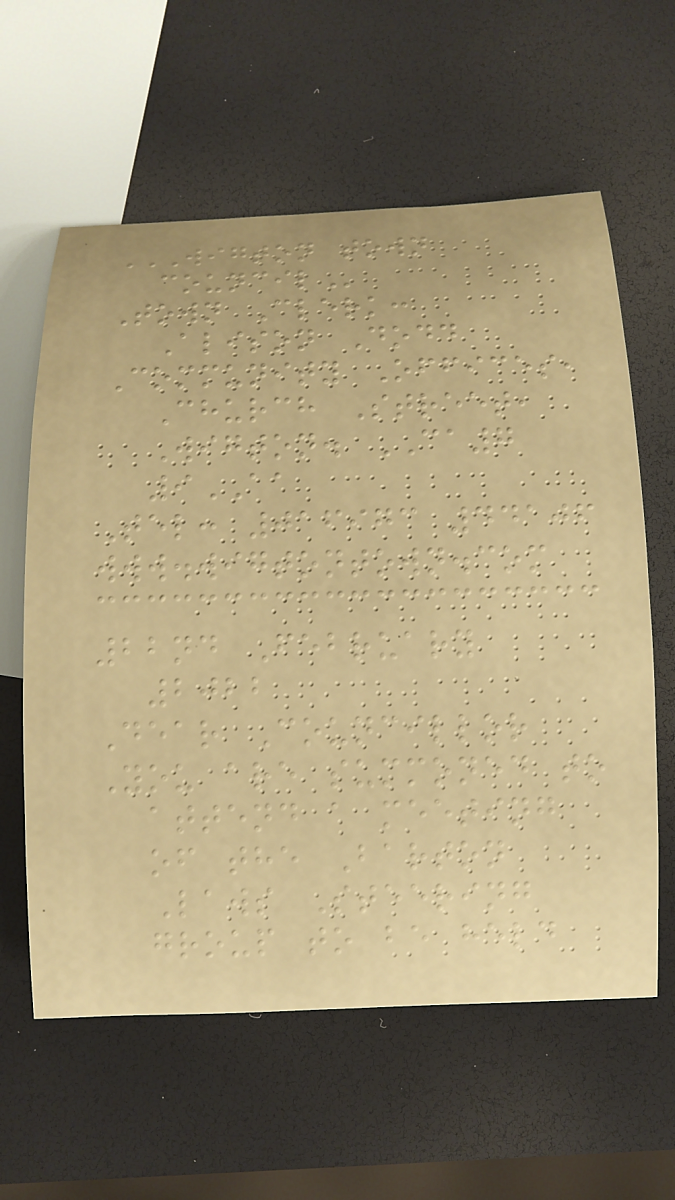WIGTON TOWN
COUNCIL
Town Clerk:
Alison Dodd
Community Offices,
Church Street,
Wigton. CA7
9AA
Tel: 016973 44106
www.wigtontown.com
22nd February
2022
Dear Councillor
You are summoned to
attend a meeting
of the Barton
Laws Steering
group to be held
